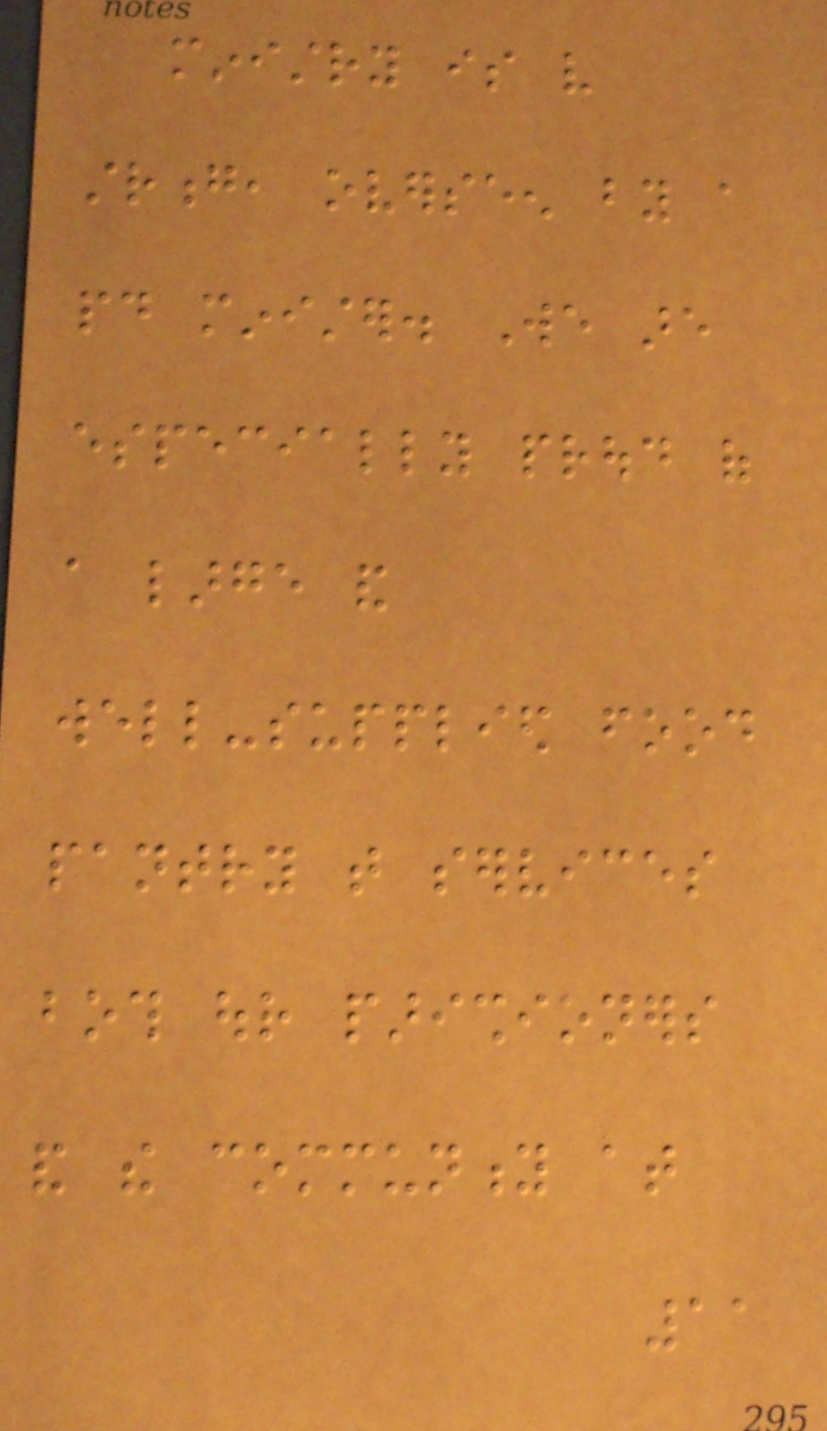ministry is very
strong, overseen by a
paid minister. We are
especially proud of
a large and
well-supplied food
pantry that services
both our parishioners
and the community at
11
